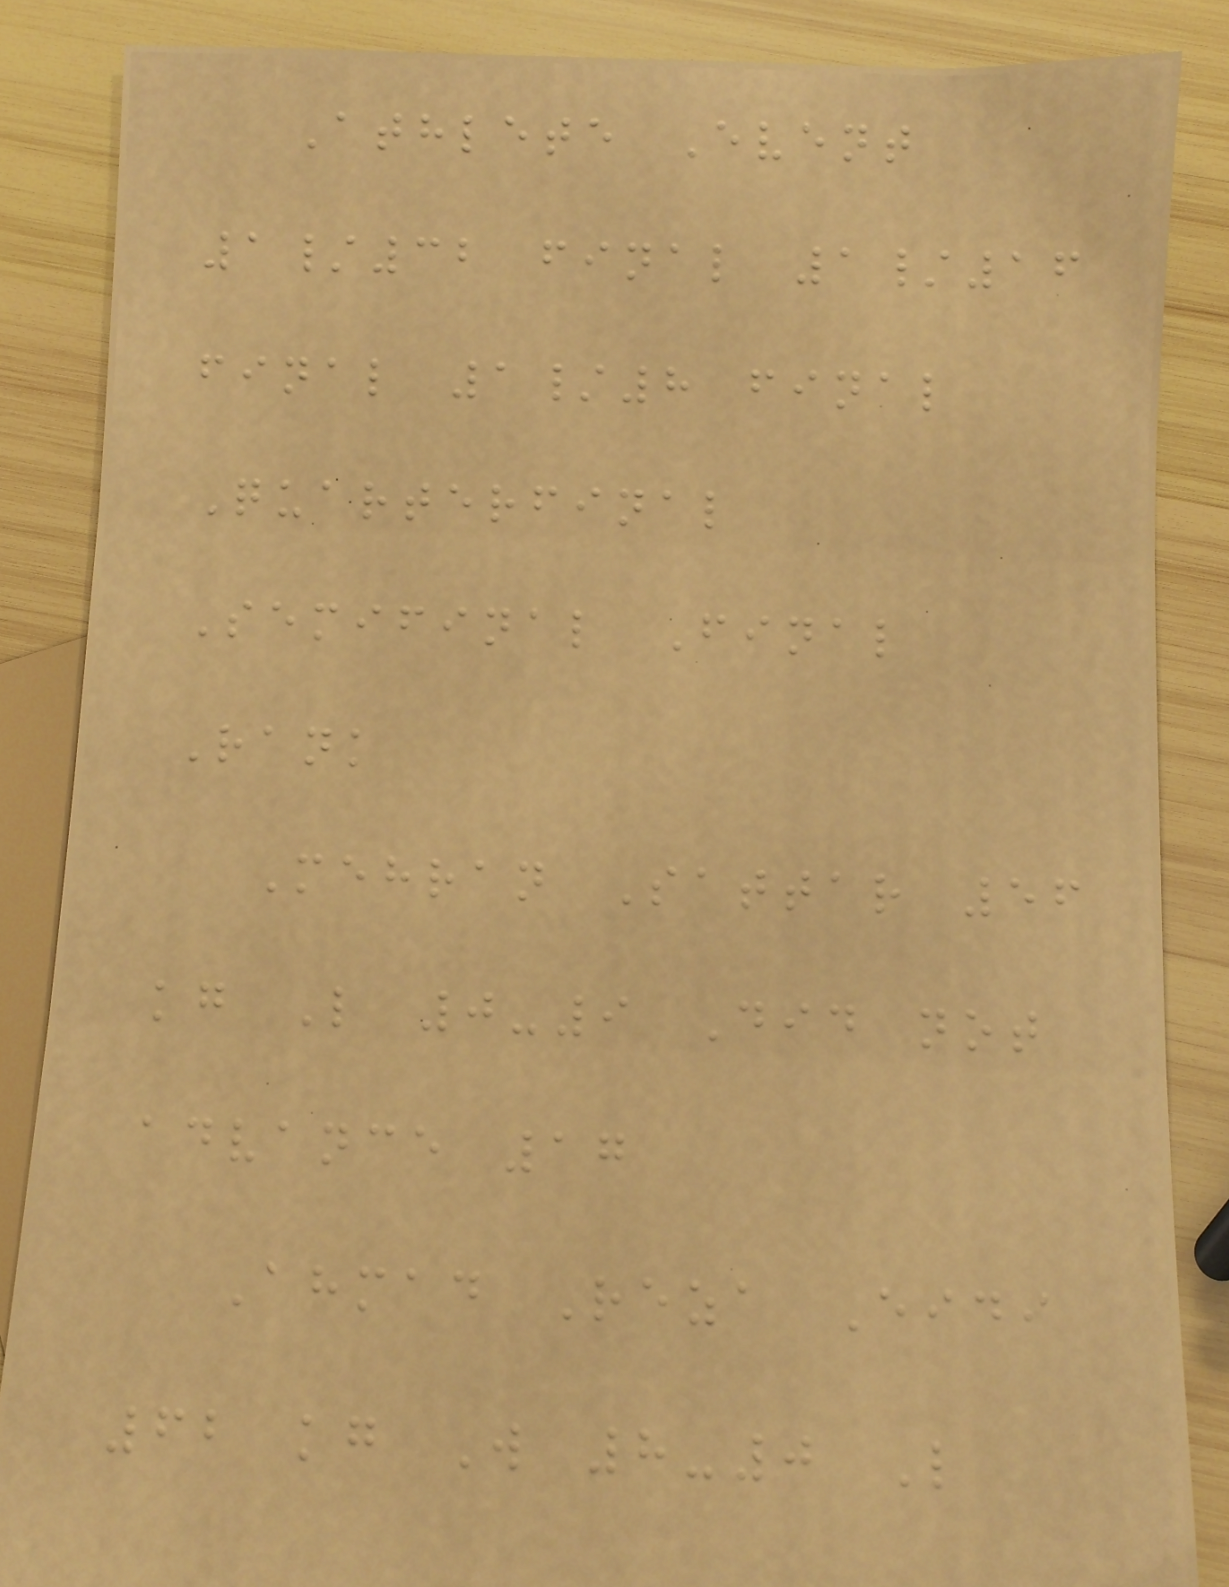Athlete Event
1/32 final 1/16
final 1/8 final
Quarterfinal
Semifinal Final
Rank
Mehran Sattar 56
kg L 0-9 Did not
advance 17
Ahmad Reza Eidi
62 kg W 8-0 L
